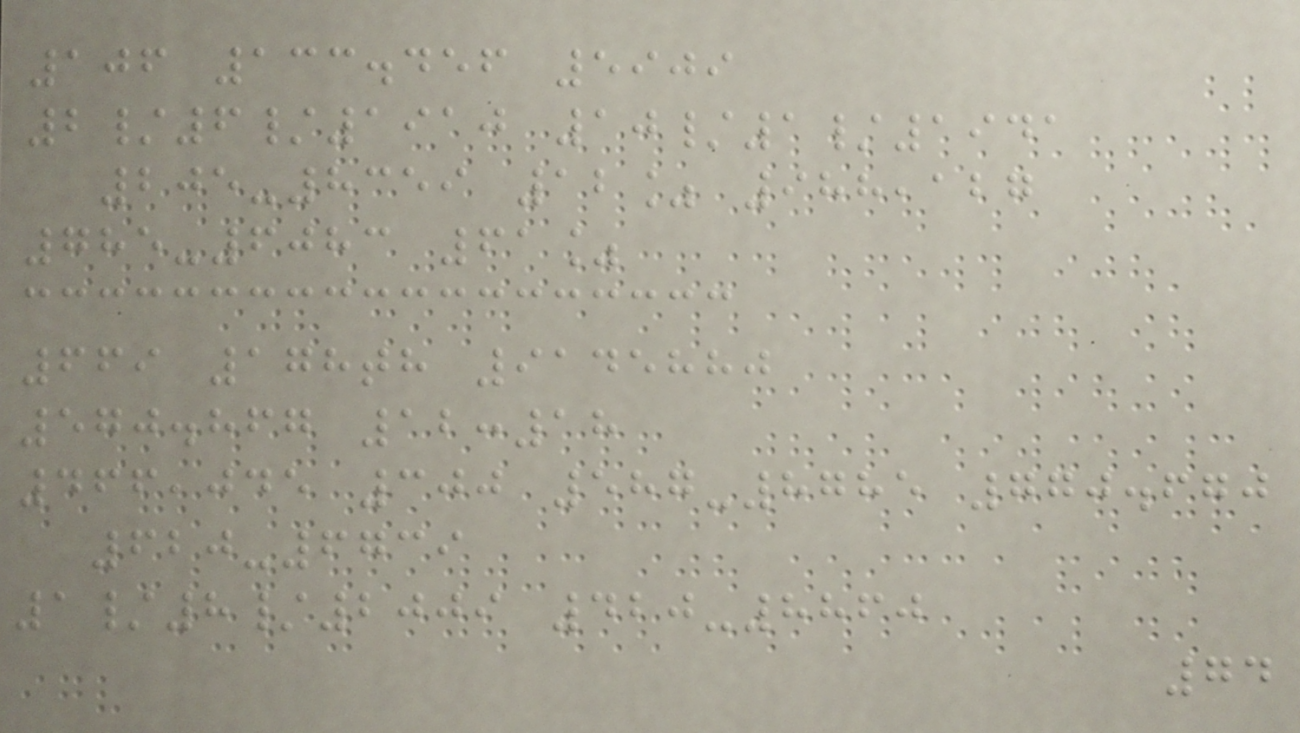106 133.456 5909
2/6/1910 10/1/1941
205-8359 12% 988,127
785-6083 61%
669 178th 9145880
570.867 12:18
466,045 300 587-8785 770.670
620-6739
1/8/2009 420-8860
74
